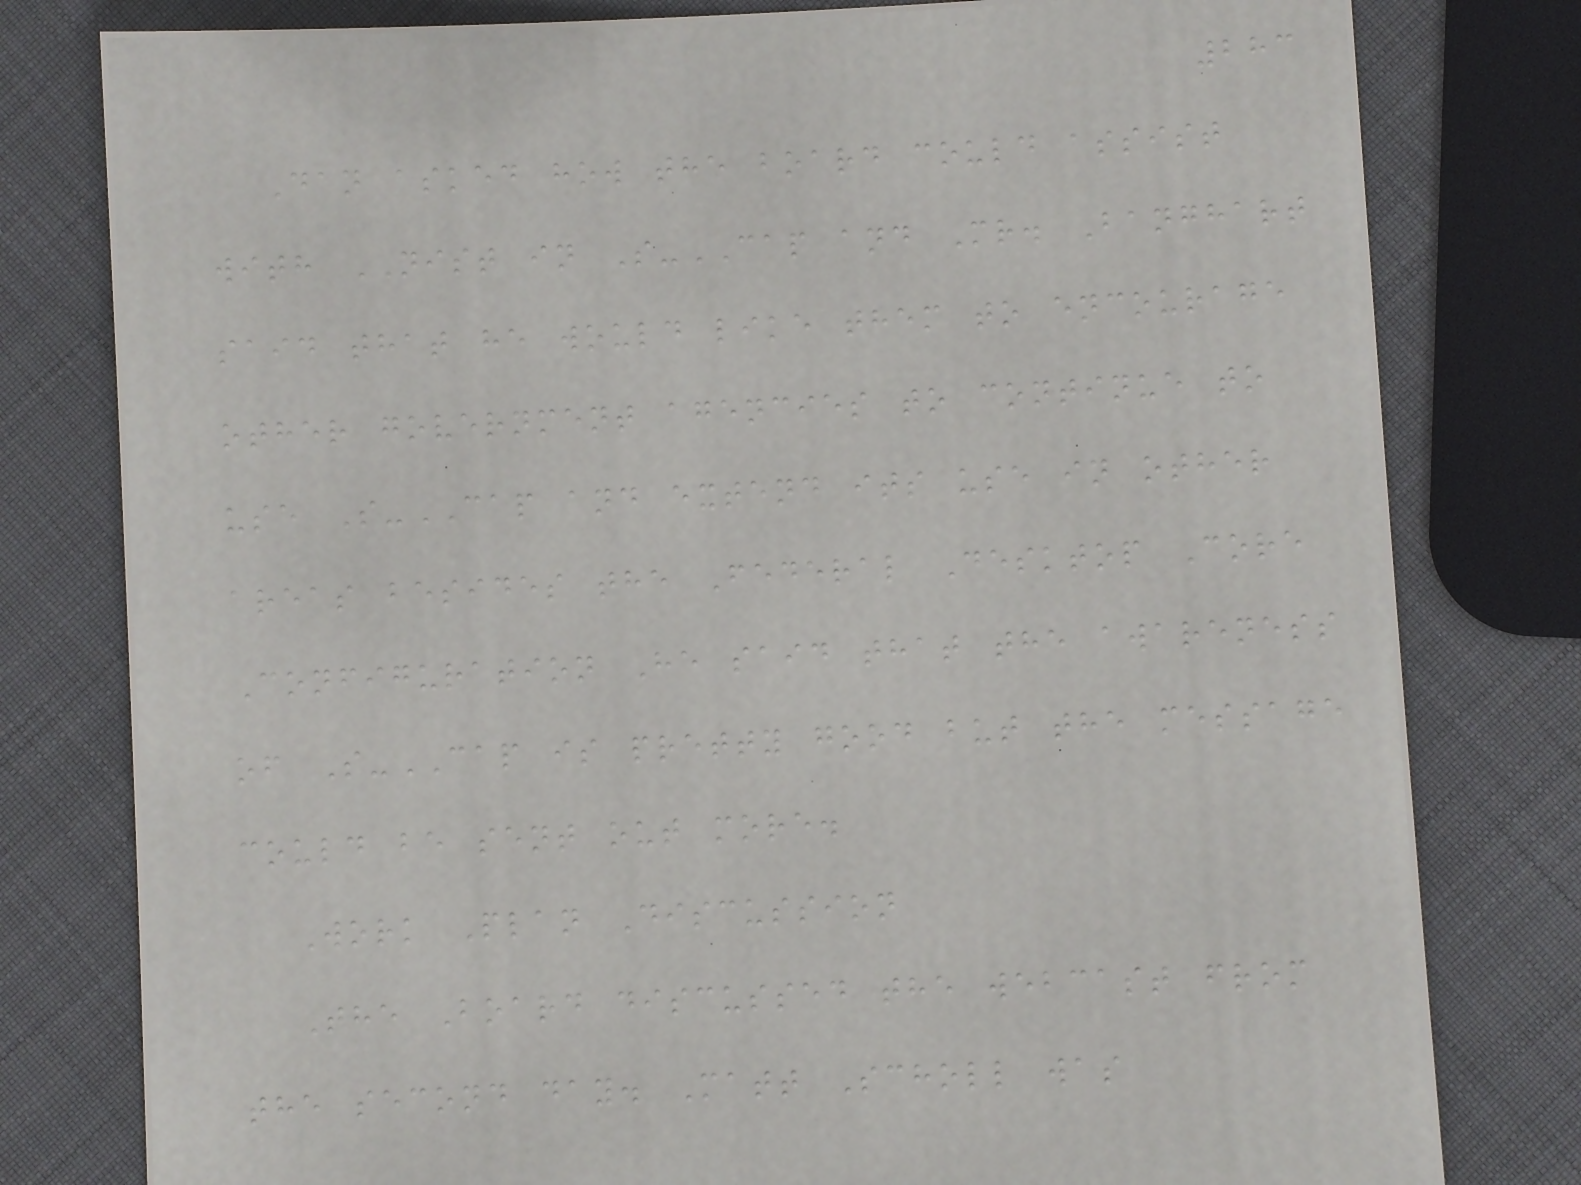283
Dan asked how the board could assist
with NIST in S-CAP and Mr. Banghart
said that he would like them to encourage
other government agencies to continue to
use S-CAP and extend its use in other
areas besides the Federal Desktop Core
Configuration He said that the awareness
of S-CAP is pretty good but the message
could be sent out more.
Work Plan Discussion
The Board discussed the webcast from
the second day. Matt Scholl was
